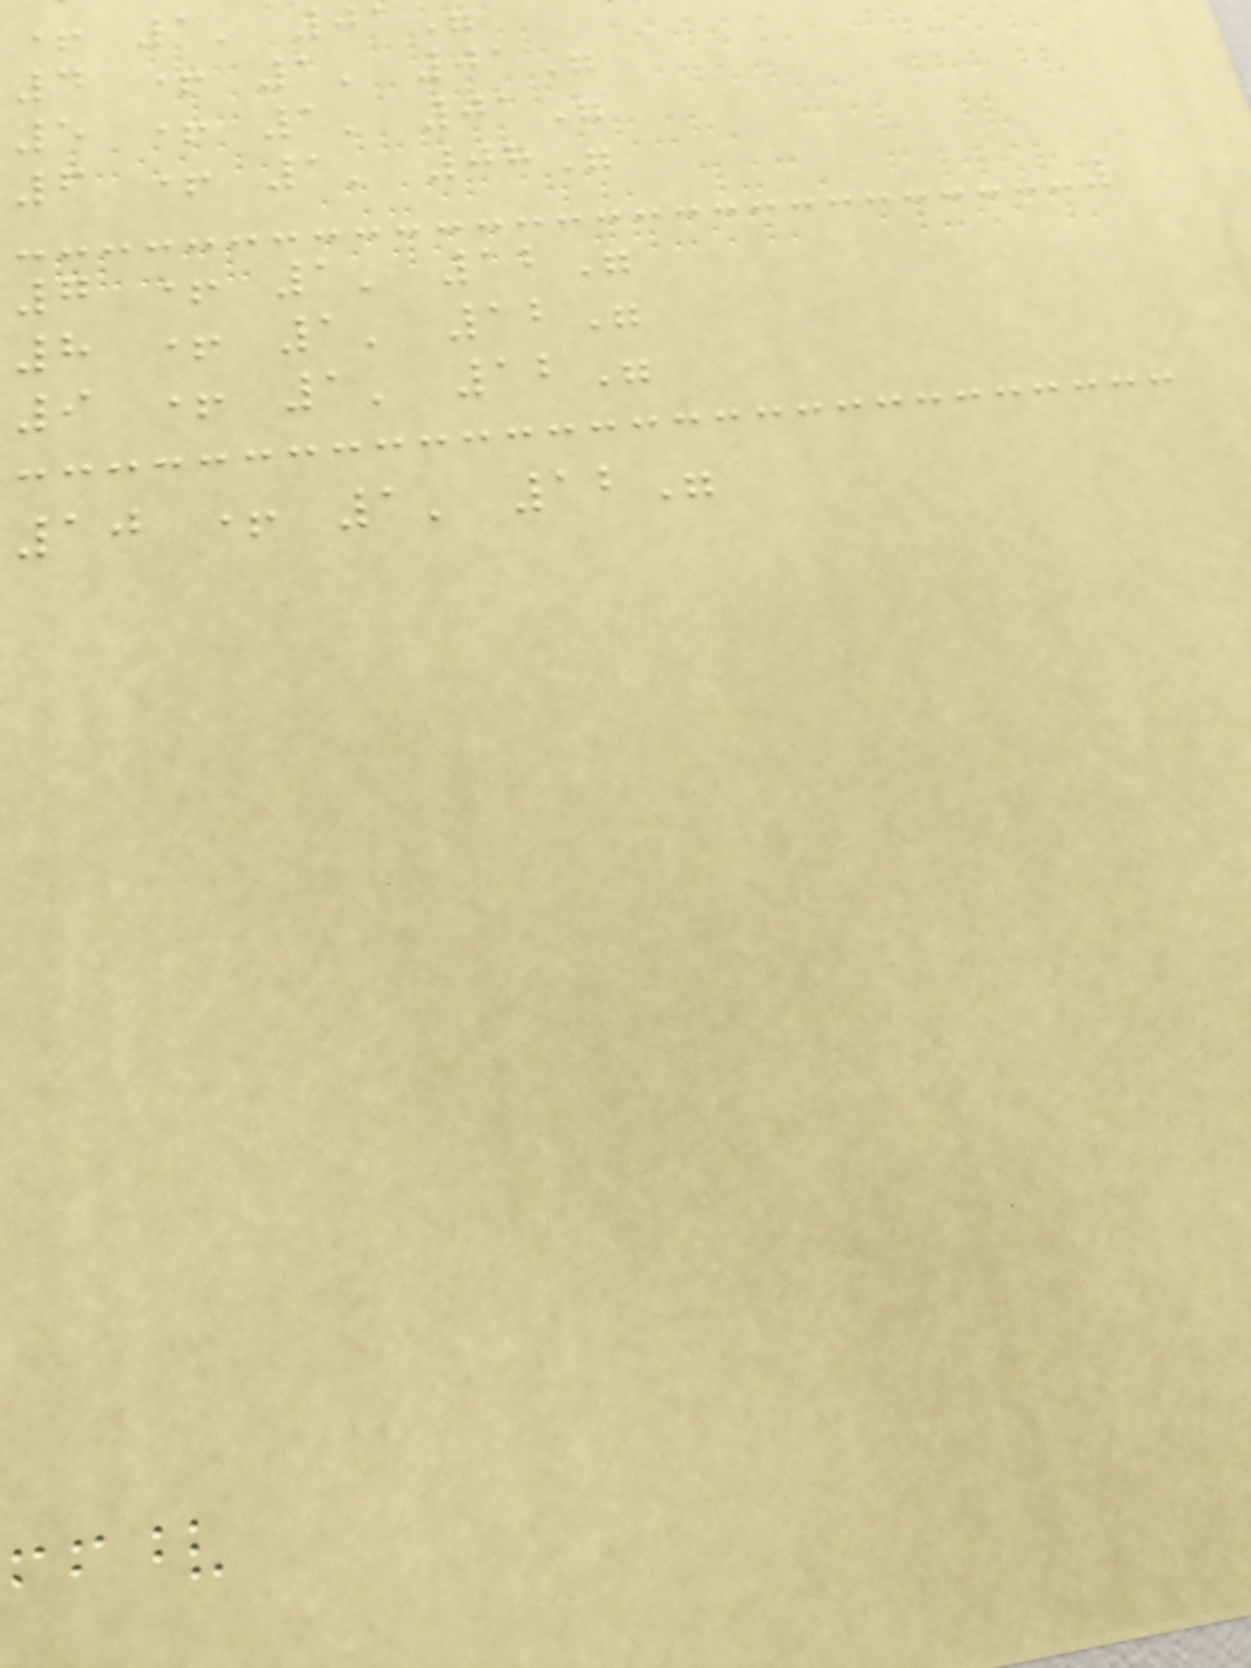+ 1' 01
4 + 1' 01"
5 + 1' 01"
6 + 1' 08"
7 + 1' 12"
8 + 1' 12"
9 + 1' 12"
10 + 1' 12"
